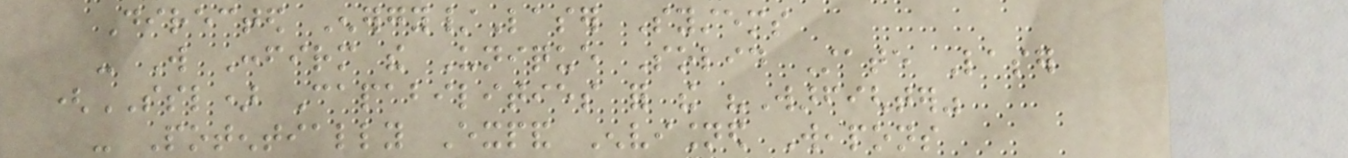Directed Energy/Laser Systems
- Will Confirm the Unique Solid State Laser
(SSL) Capabilities for the "Warfighter"
- Potentially Expand Envisioned Weapons
